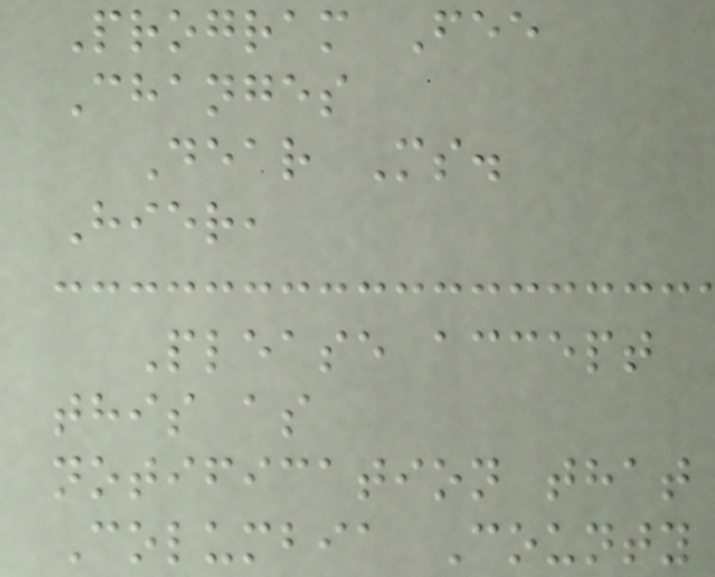Program Fee
Changes
Dear Ms.
Hier,
Please accept
this as
notification that
Columbia County
